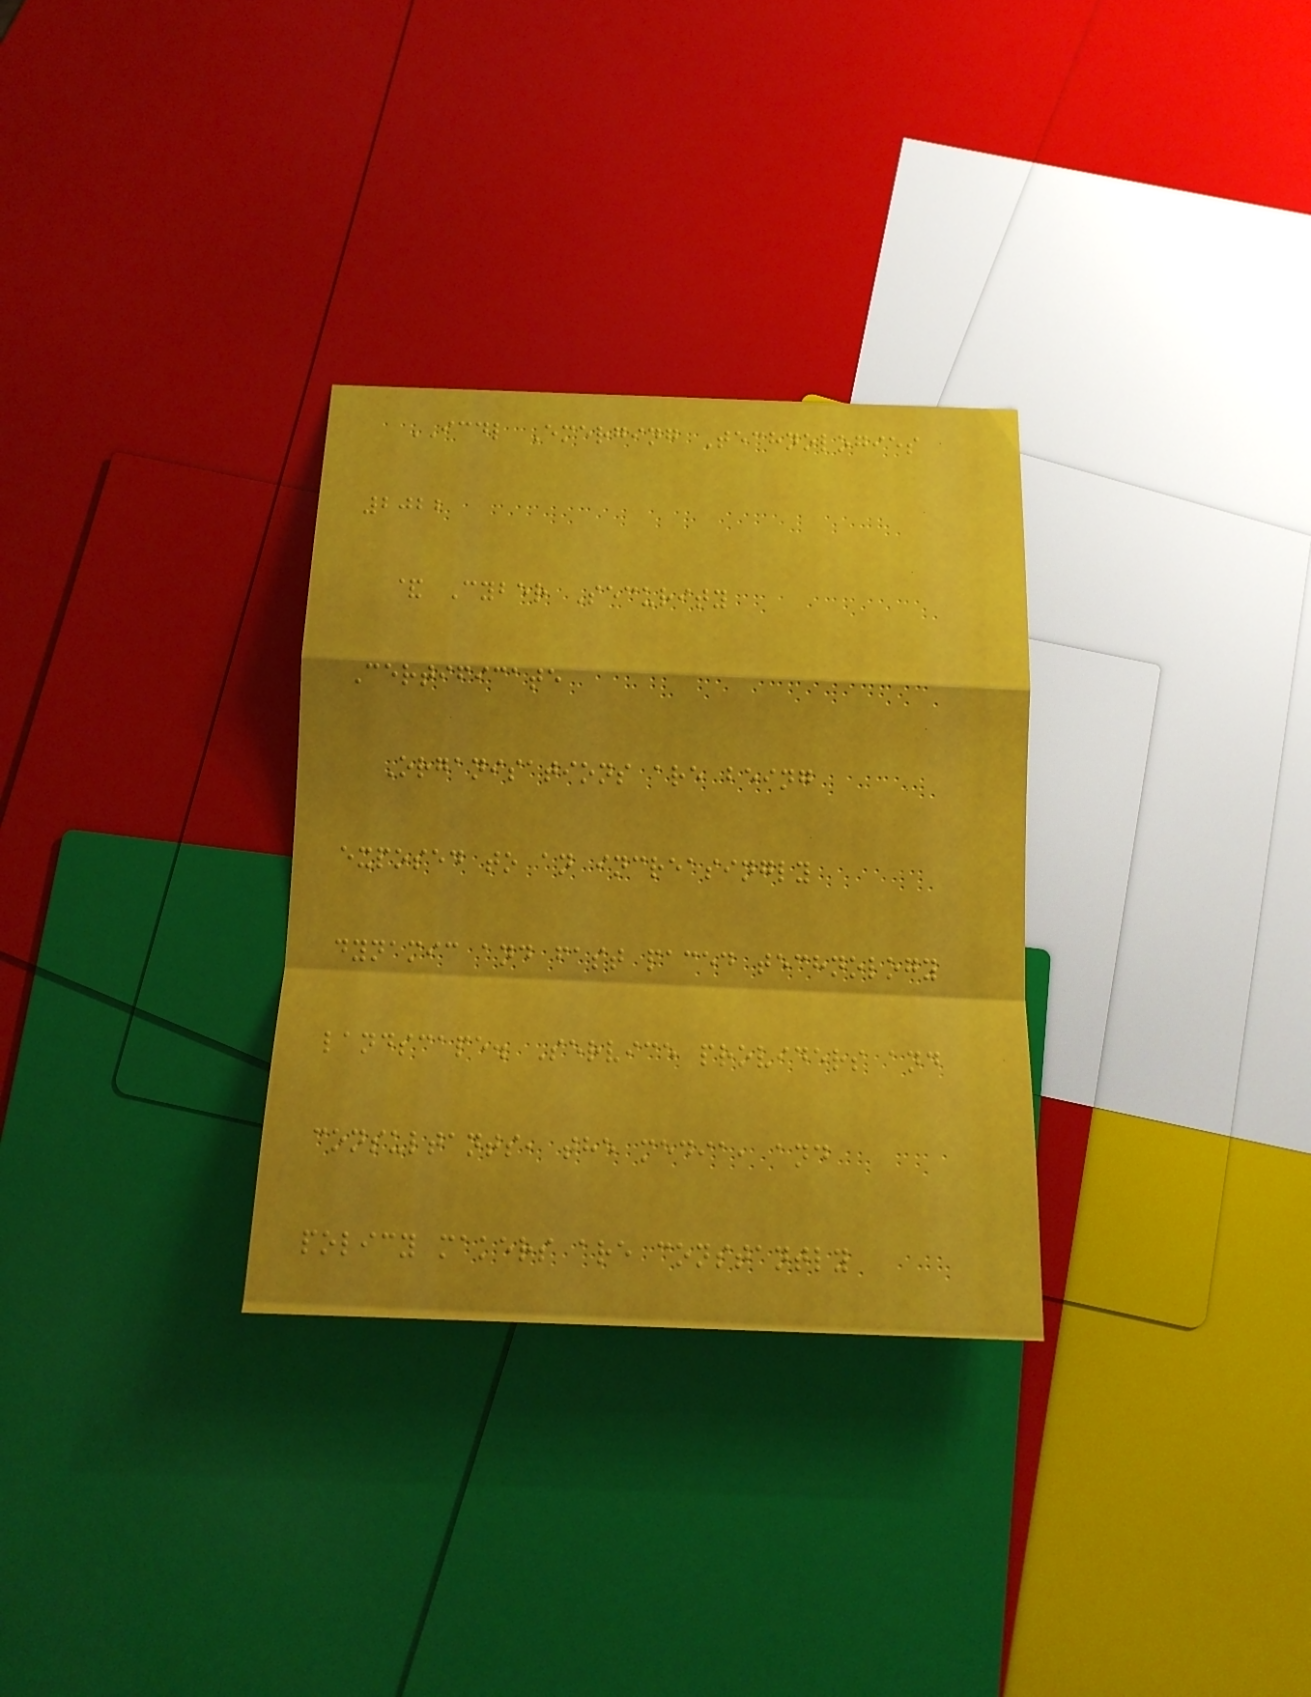ICDL Emerging Technologies
2022
& Cyber Security
Certificate
Organisations are being
exposed to an increasingly
dynamic and fast paced technology
landscape. Service providers and
consultants, the media, and
policy makers are constantly
